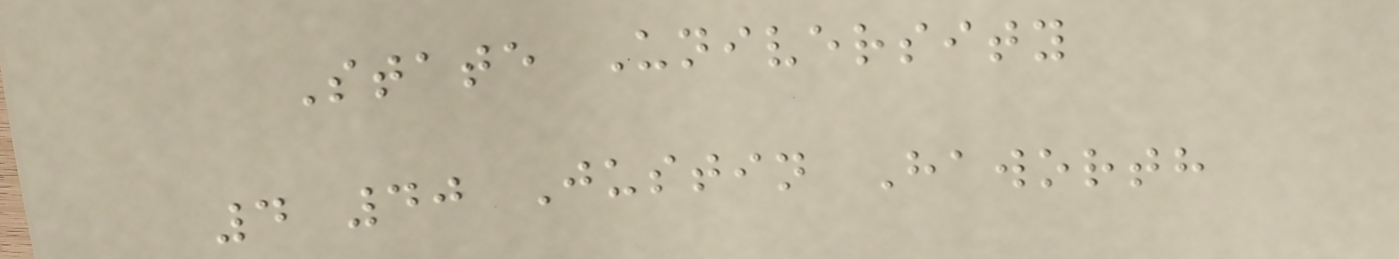State University
4 40 Justin Haworth
